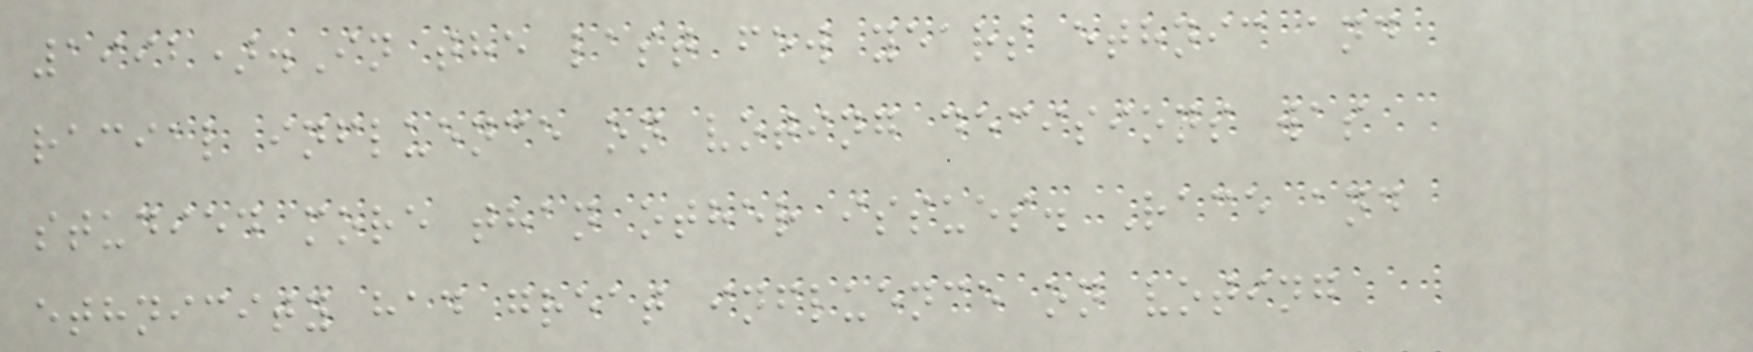1992).In the last few years ethnic and
racial influence on voting decisions was
studied more than other issues. Race and
ethnicity had great influence on voting
